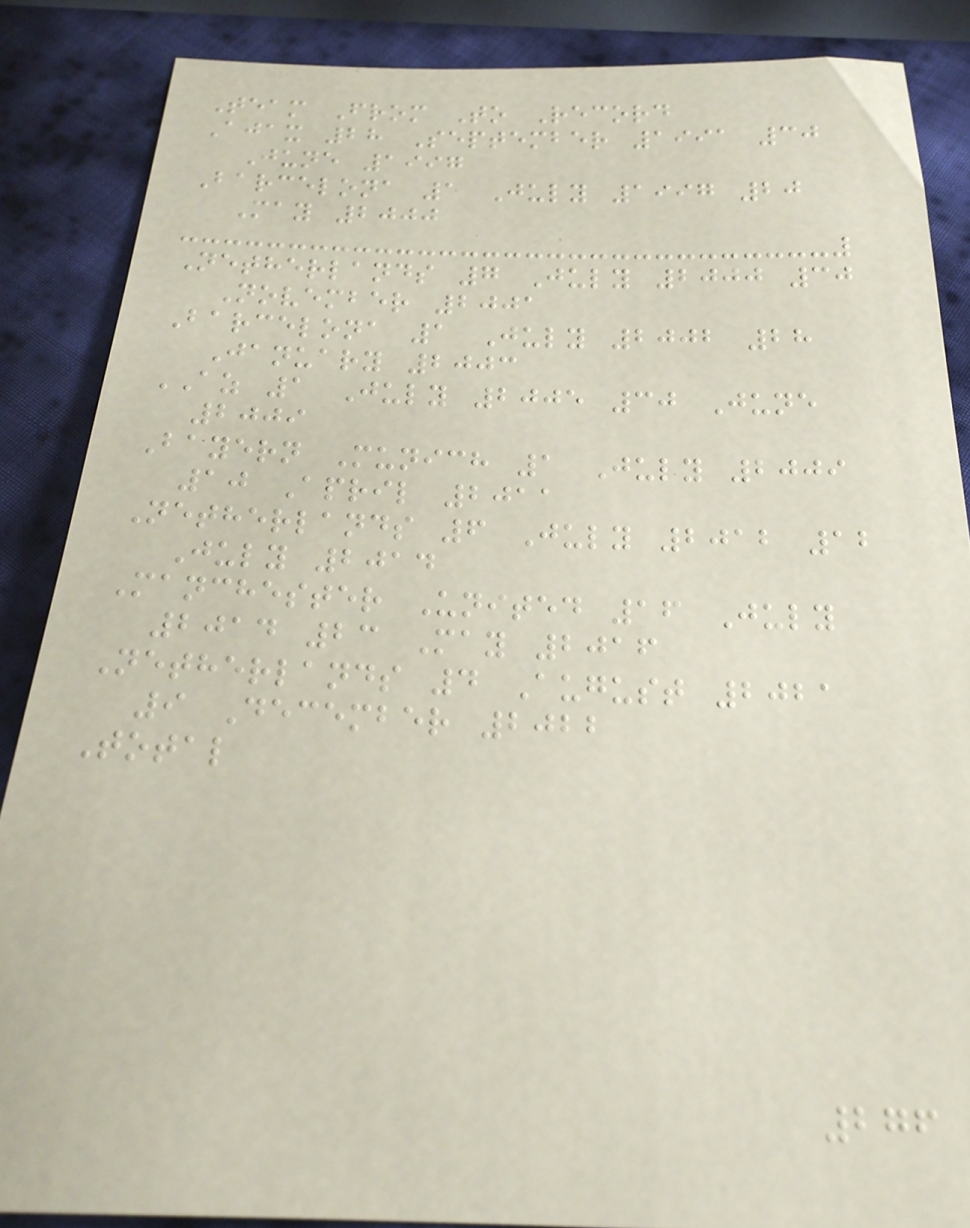Team From To Record
Ajax 28 September 1991 30
June 1997
Barcelona 1 July 1997 20
May 2000
Netherlands 7 July 2000 30
November 2001
Barcelona 1 July 2002 28
January 2003
AZ 1 July 2005 30 June
2009
Bayern Munich 1 July 2009
10 April 2011
Netherlands 6 July 2012 12
July 2014
Manchester United 16 July
2014 23 May 2016
Netherlands 4 August 2021
9 December 2022
Total
276
